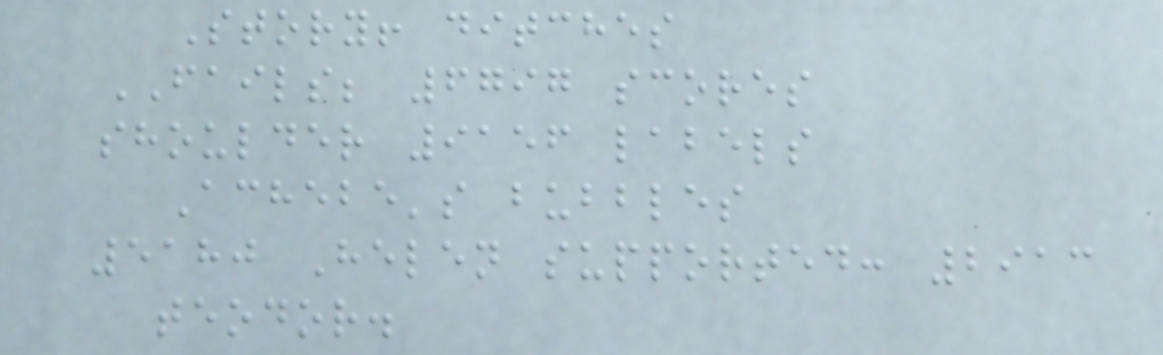Story! ditches
FAILS; 6797 scores
shoulder 9156 labels
Achebe's bubbles
5180 Helen supported: 2913
teodor.
